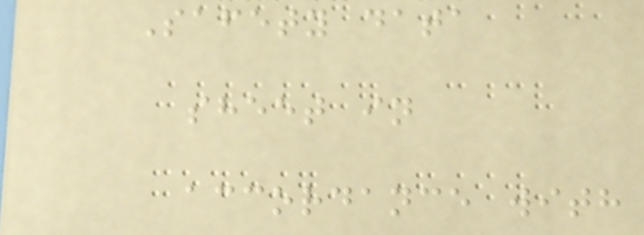Safety data
sheet in
accordance with
